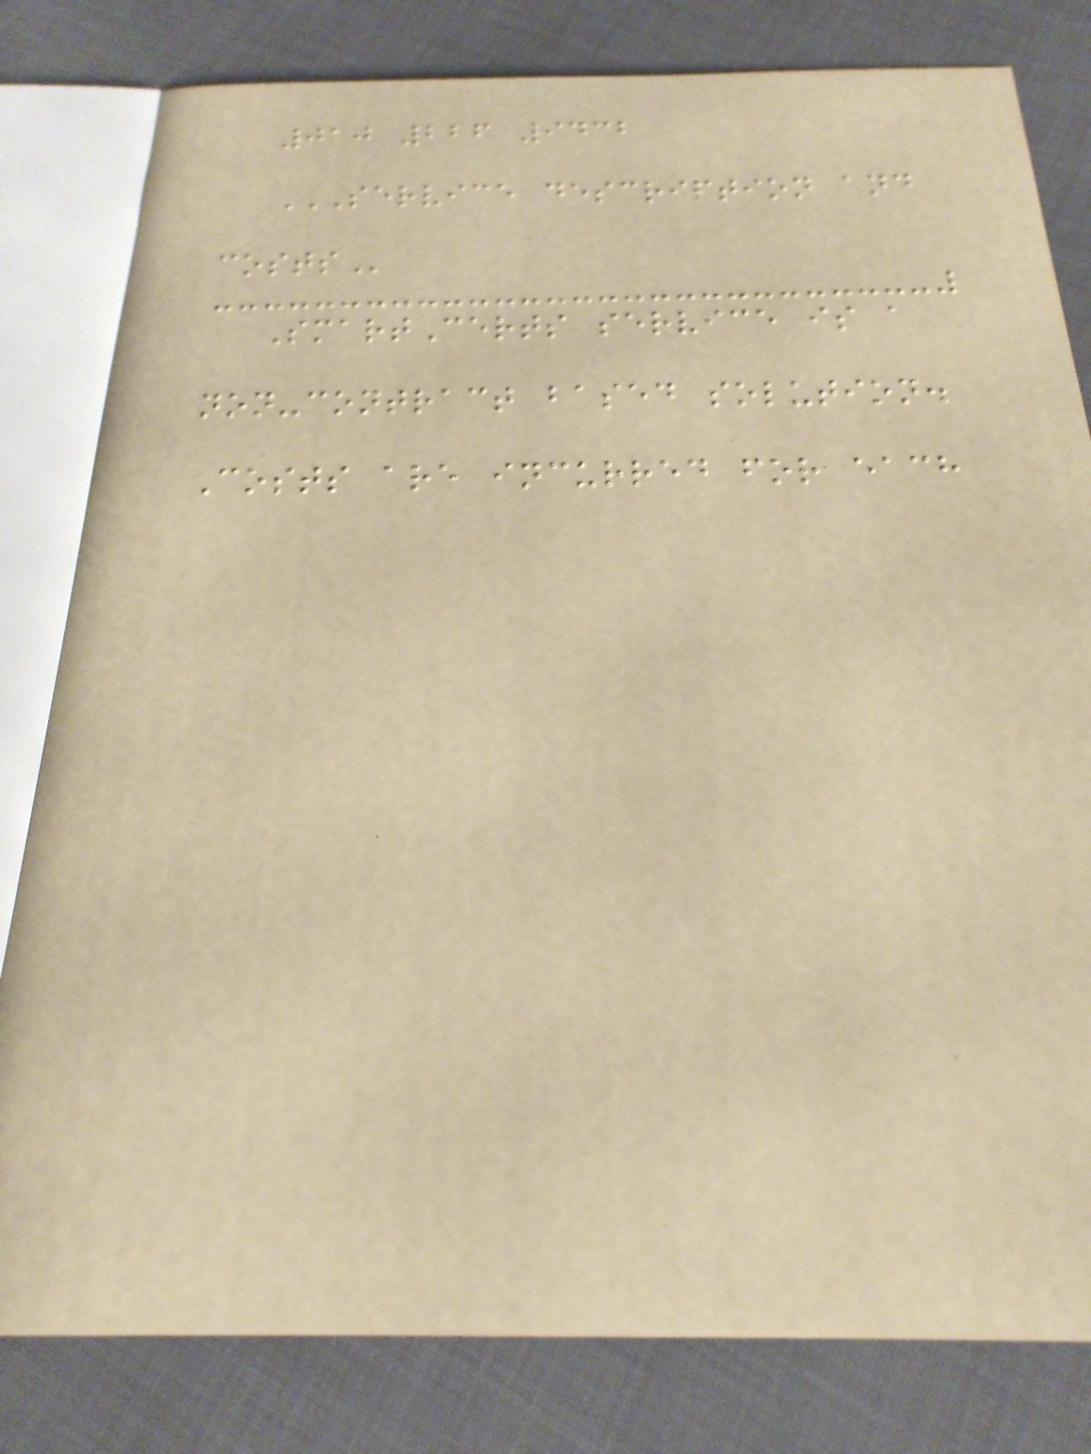010 226 9432
SERVICE DESCRIPTION AND
COSTS
SmartCerts service is a
non-contract based solution.
Costs are incurred for each
